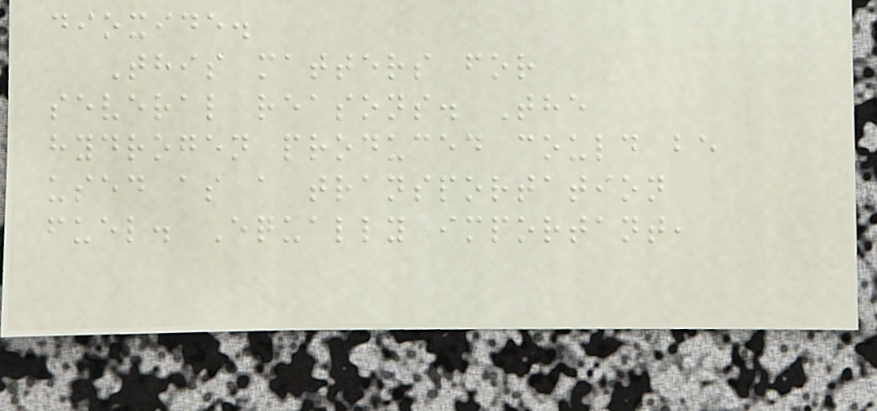dioxide.
This matters for
several reasons. The
hydrogen produced could be
used as a transportation
fuel. Equally important,
